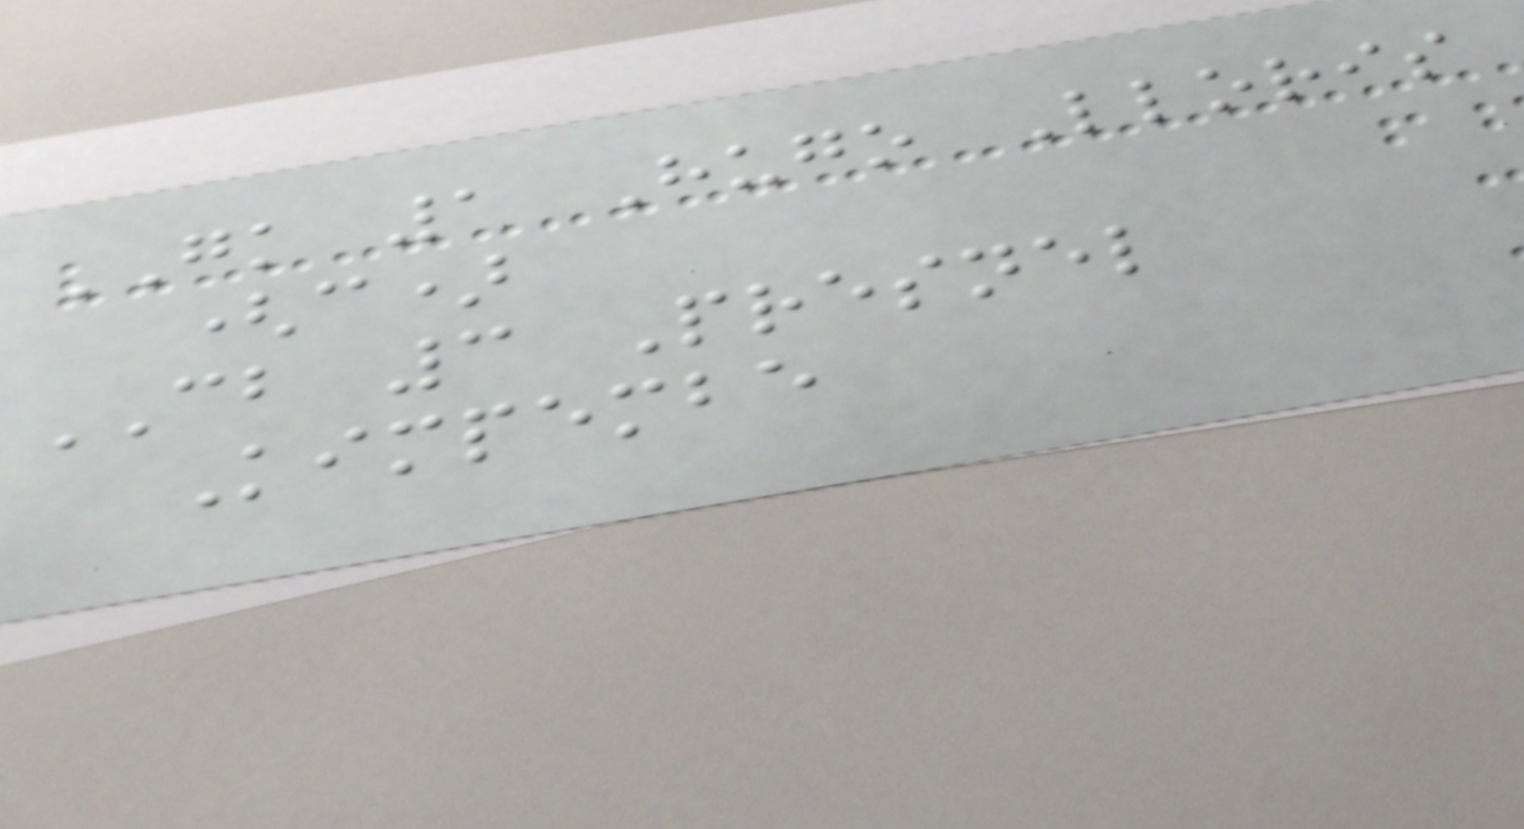GK 1 Hugo Lloris
(c)
CB 3 Presnel
Kimpembe
